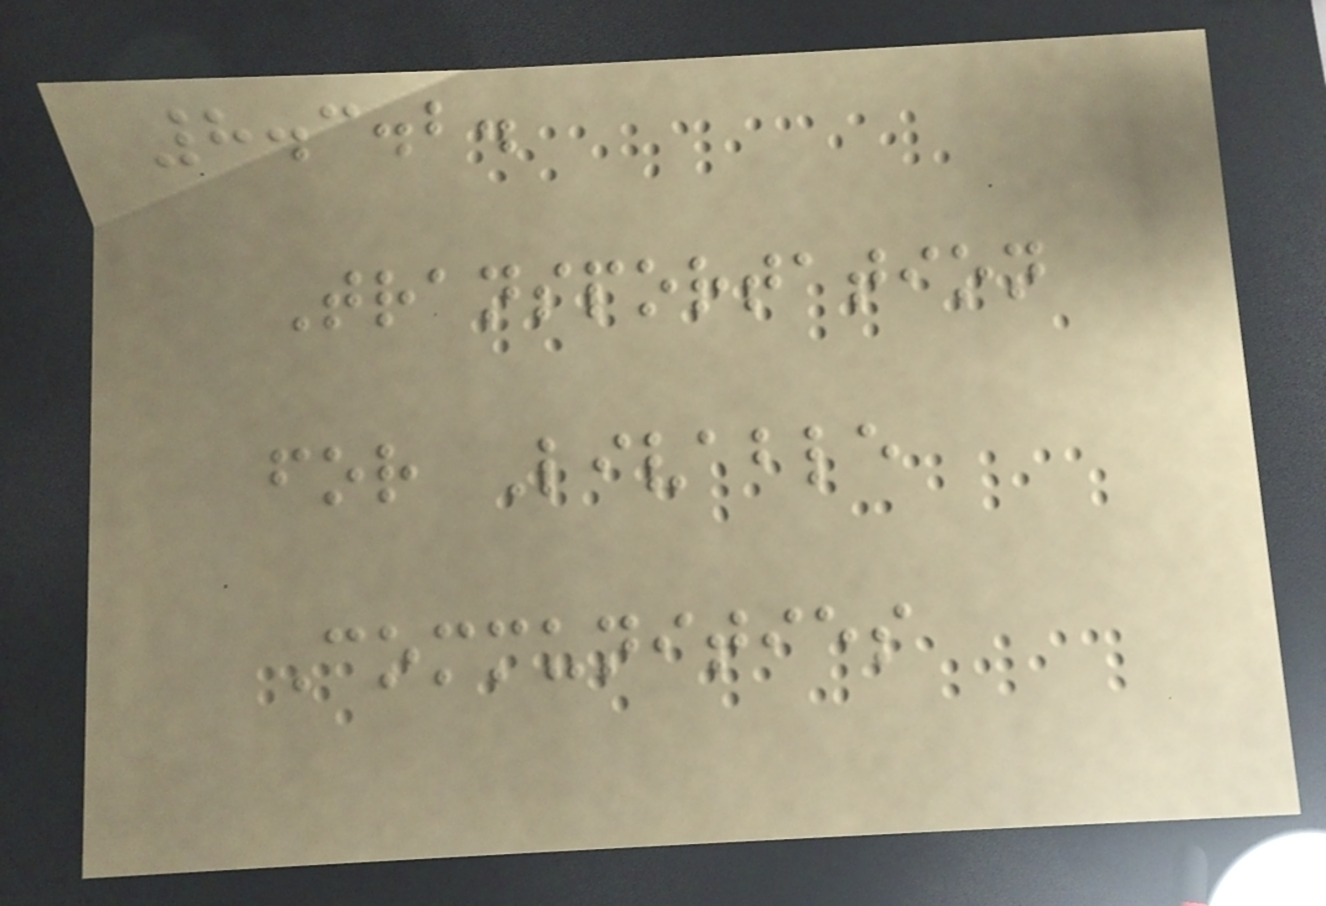8.3.2.
Transportation
for Livable
Communities
